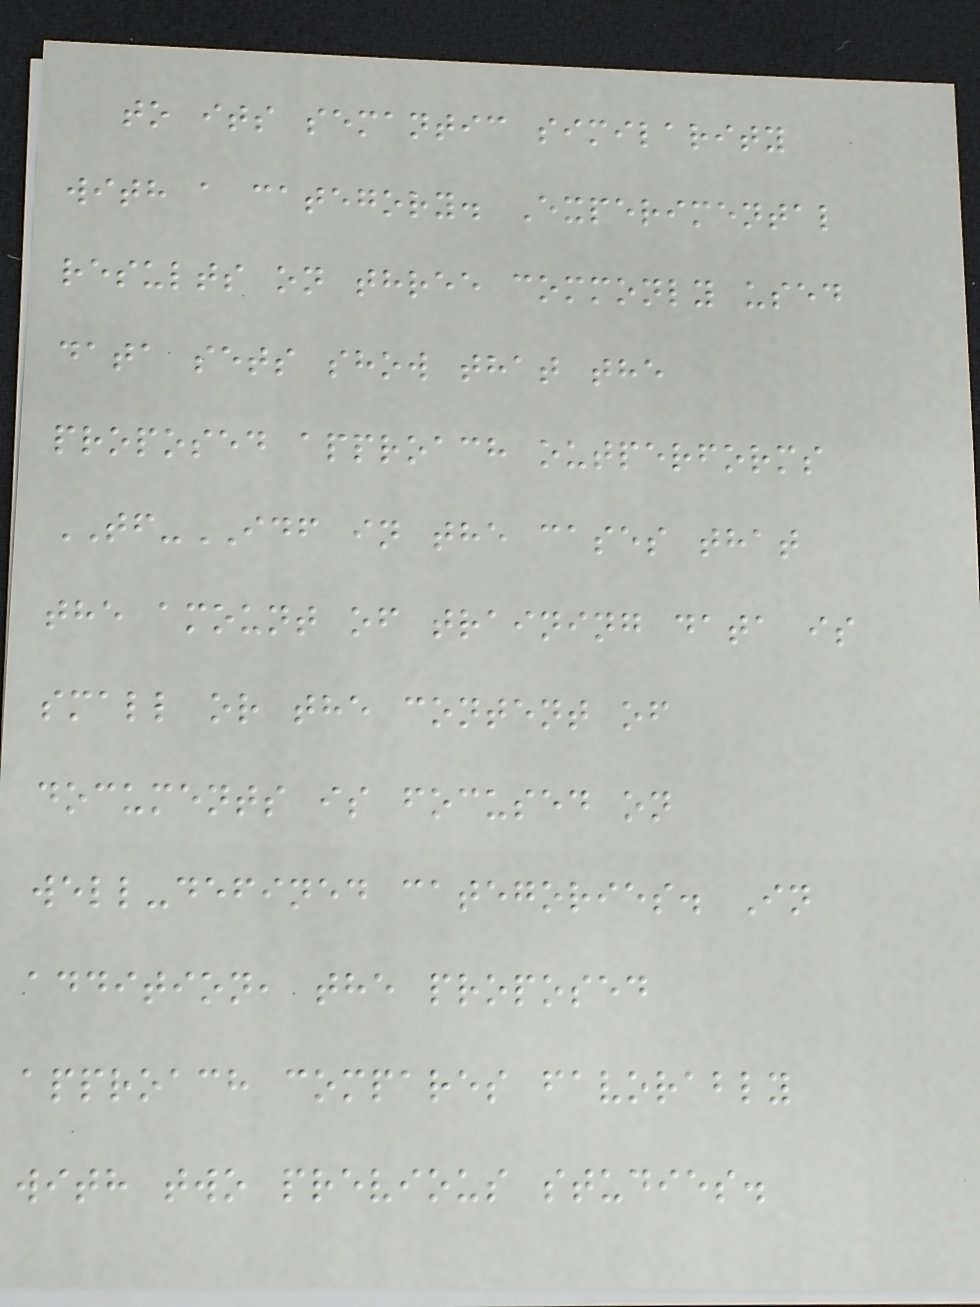to its semantic similarity
with a category. Experimental
results on three commonly used
data sets show that the
proposed approach outperforms
TF-IDF in the cases that
the amount of training data is
small or the content of
documents is focused on
well-defined categories. In
addition, the proposed
approach compares favorably
with two previous studies.
